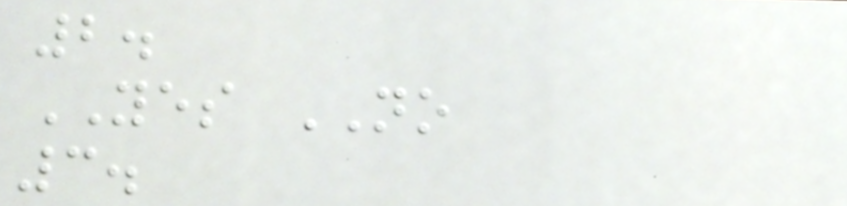2.
YES NO
3.
